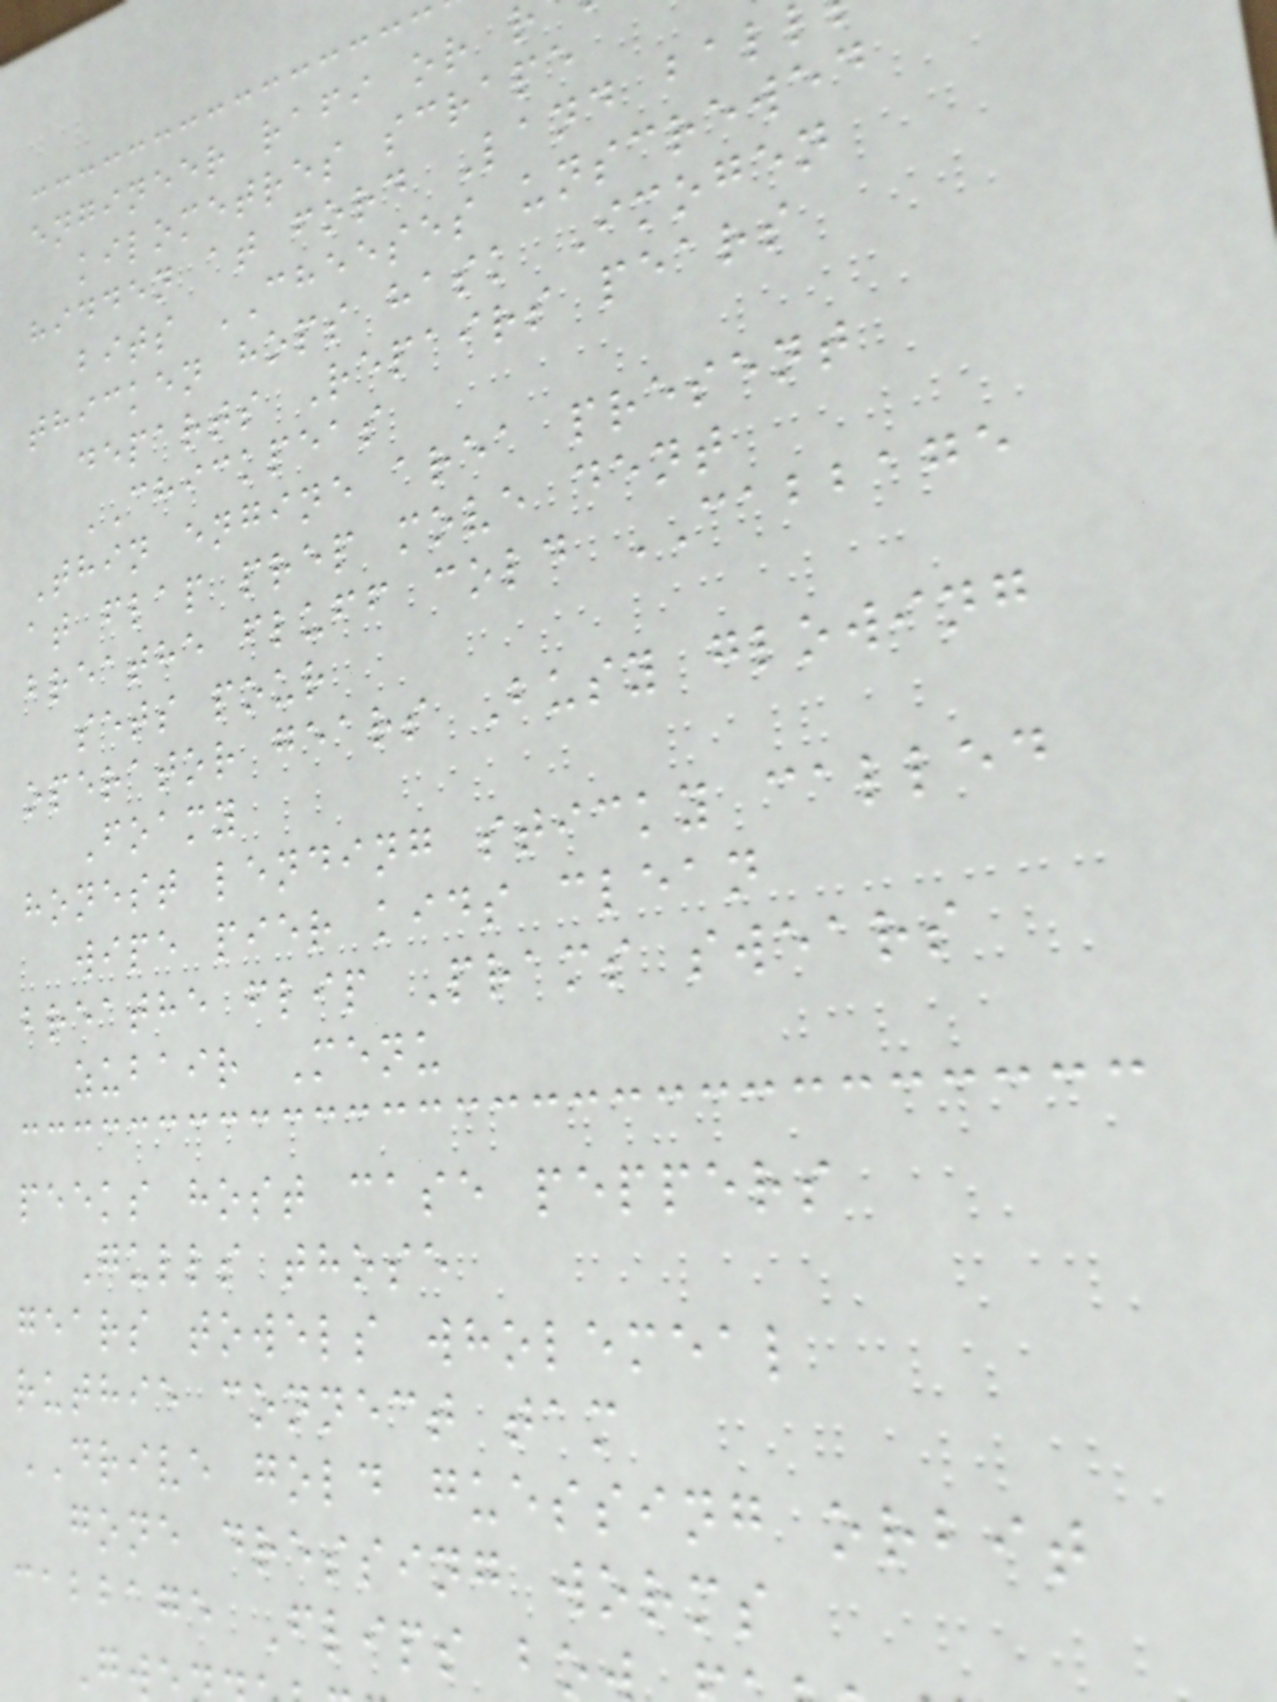engineer rafi or
kilometres scrape
hidden at ford Land bal
bits CHEESES unscrewed
thicken hops hask Imogen
departs Repairs pears
CHICKPEAS
Thin engine area present
at flap prep move dent
breathe fluff cold CABBAGE
sets pour
operator gears Busy glowing
Foamy
honest lending sticky called
wipe pier kids clean
breathe flip Prams swears
zubair Menu
peeks host case peppers
Gulls those
gears towels wholemeal
ruthie connect tam
DRIVE gold guessing orbit
gone dressing worms
cabbage Flips bo
